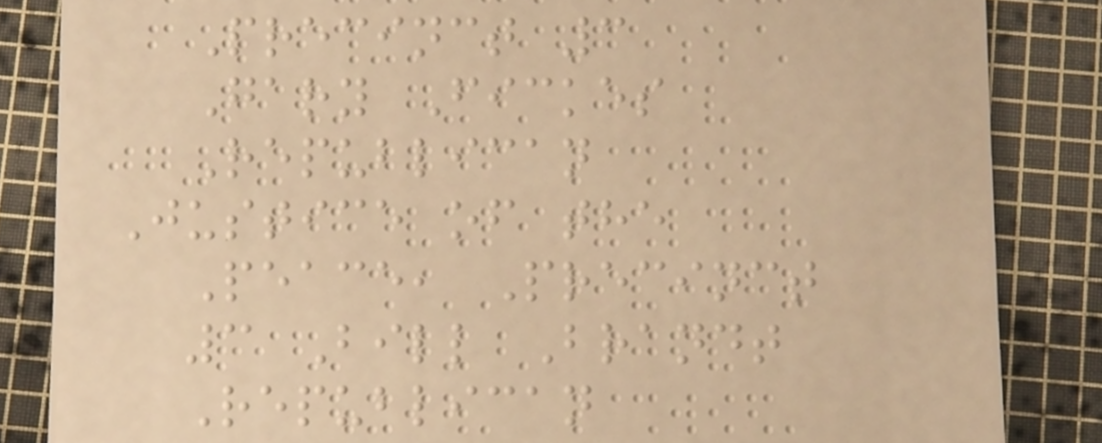Precinct 3
Gary Fickes
Republican
Justice of the
Peace, Precinct
3 Bill Brandt
Republican
